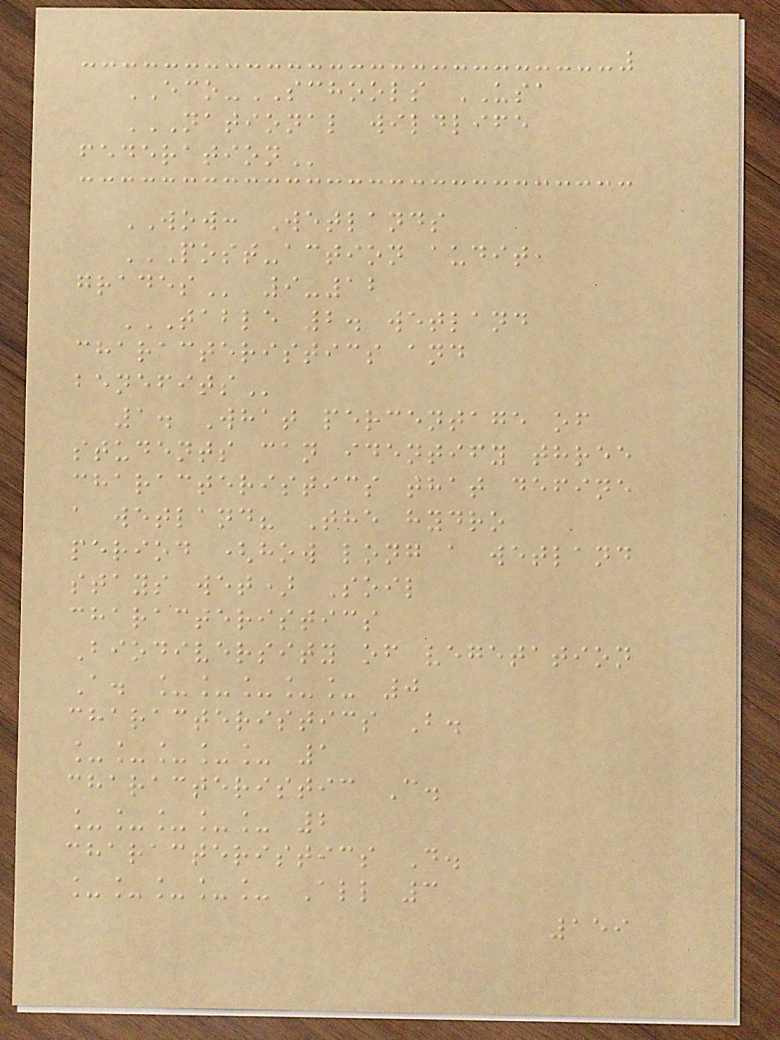ECO-SCHOOLS USA
NATIONAL WILDLIFE
FEDERATION
WOW: Wetlands
POST-ACTION AUDIT,
GRADES 9-12
TABLE 2. WETLAND
CHARACTERISTICS AND
BENEFITS
1. What percentage of
students can identify three
characteristics that define
a wetland? The hydro
period (how long a wetland
stays wet) Soil
characteristics
Biodiversity of vegetation
A. _____ 0
characteristics B.
_____ 1
characteristic C.
_____ 2
characteristics D.
_____ All 3
159
